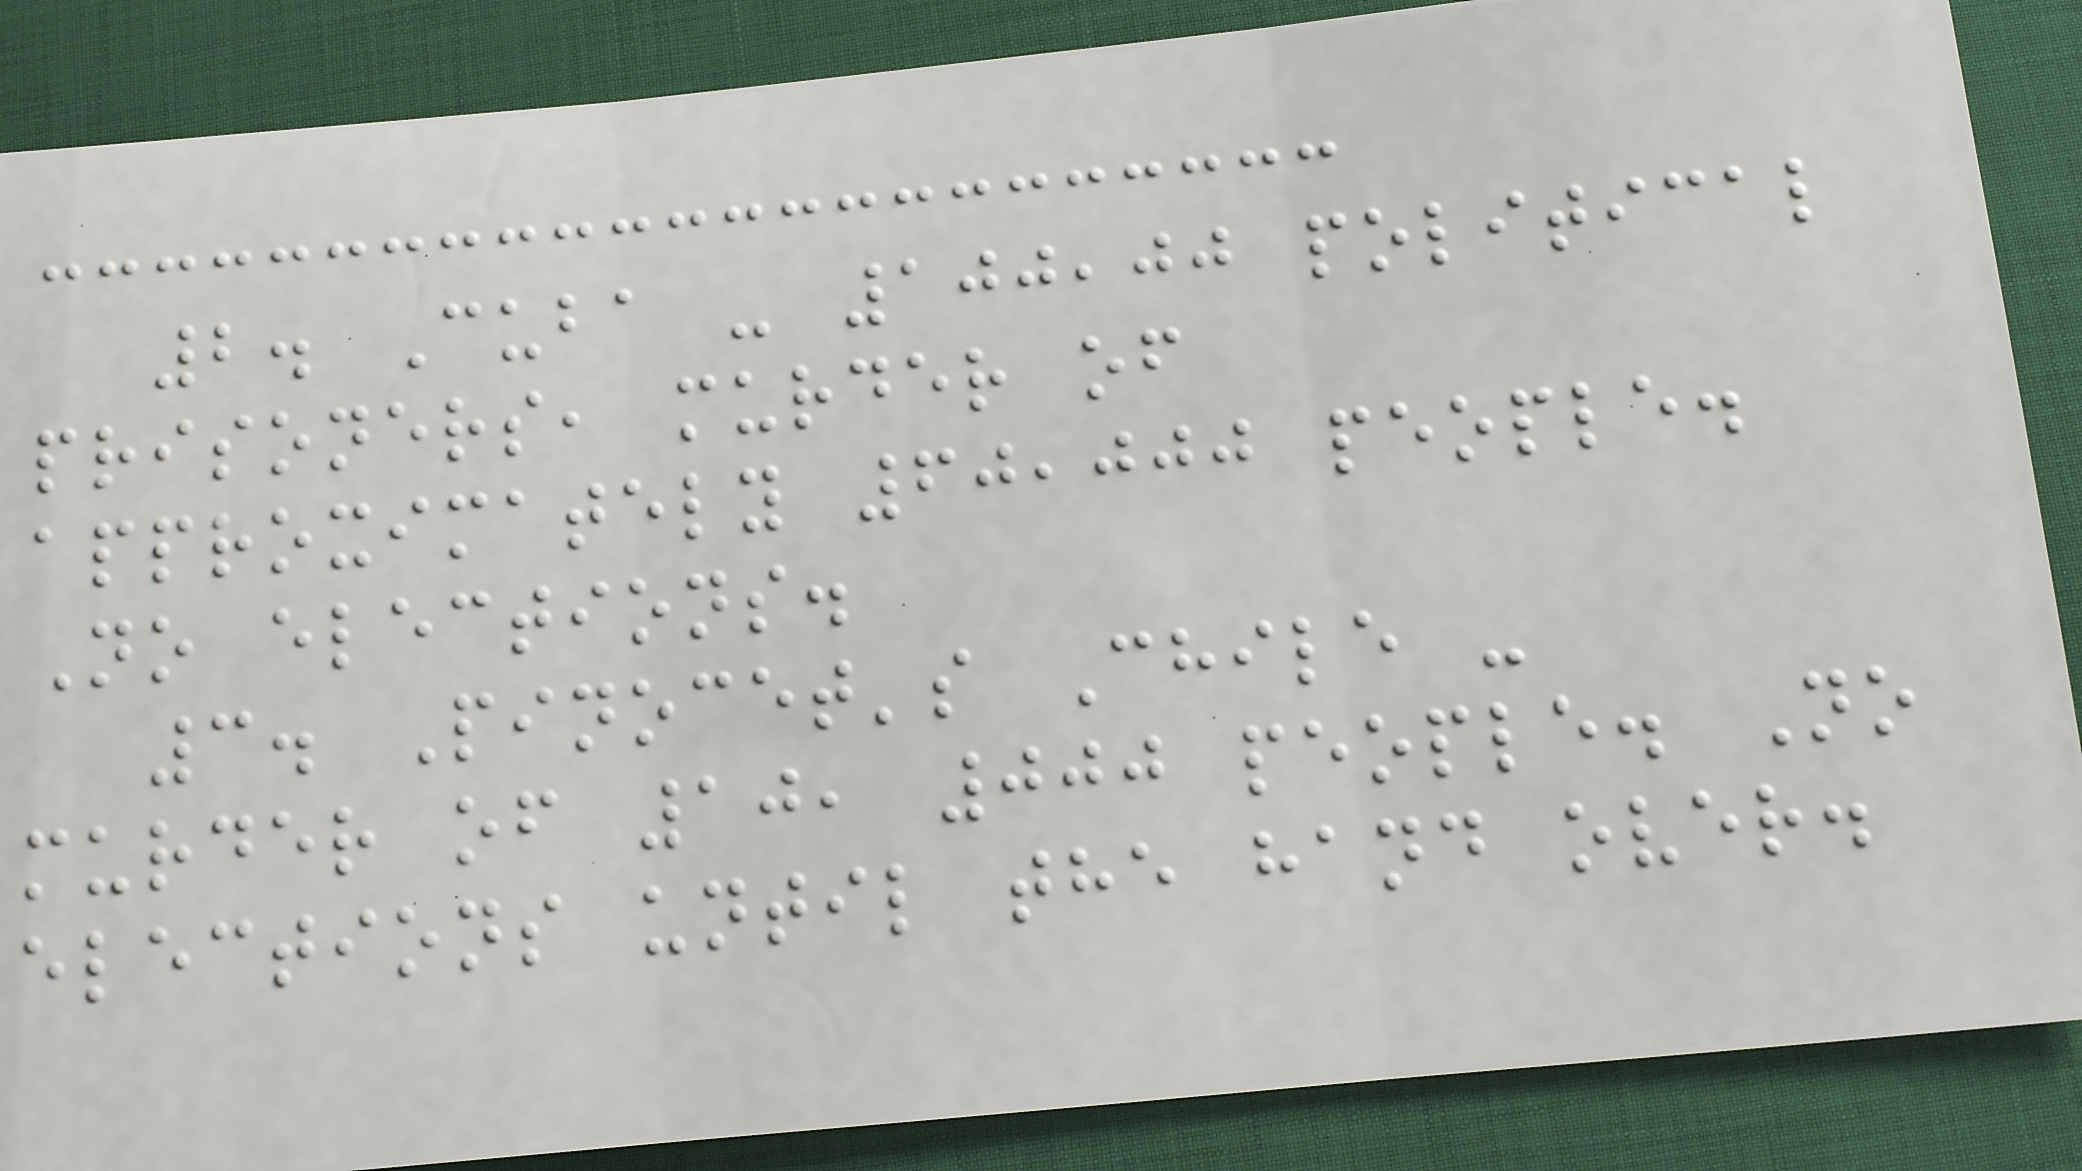2. Cuba - 100,00 political
prisoners, murder of
approximately 60,000 people.
No elections.
3. Pinocet's Chile -
murder of 10, 000 people. No
elections until the hand over.
